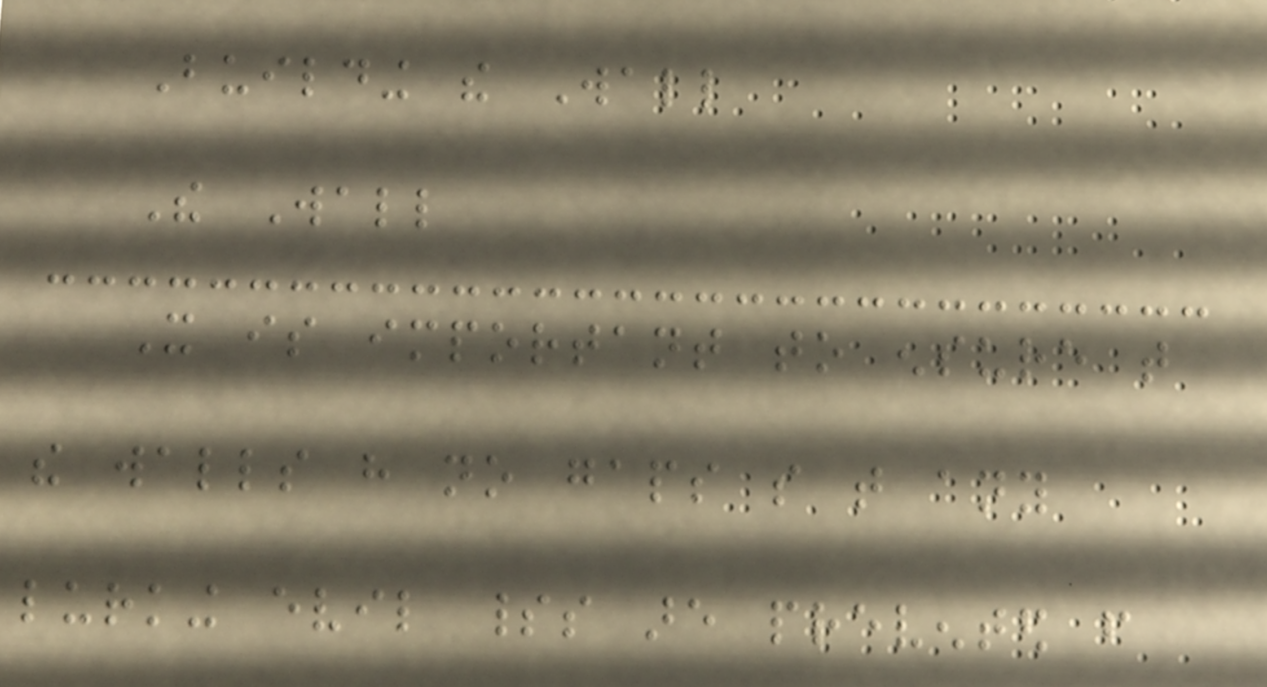Building the Wall
The Wall
It is important to ensure that
the walls have no gaps so that any
lurking evil spirits are prevented from
